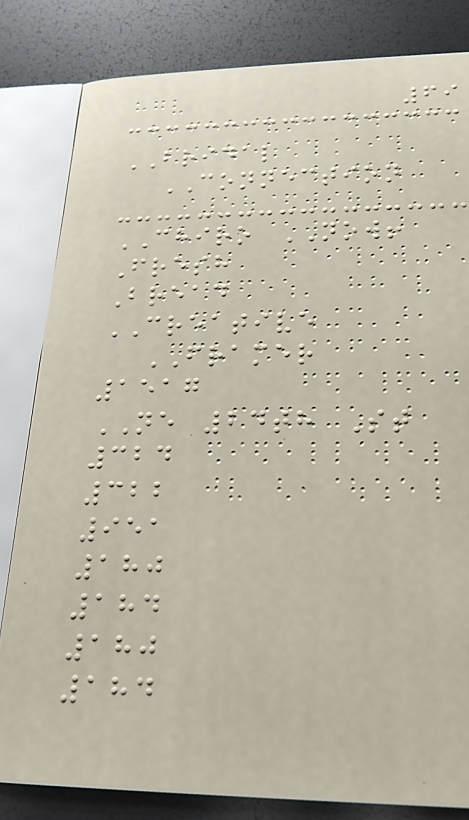69
BRIDAL
CONNECTION
CHIRO NOW!
Fresh
Bread
CREATIVE
FRAMER
1517
NE 24th St
324
322
951
180
184
180
184
